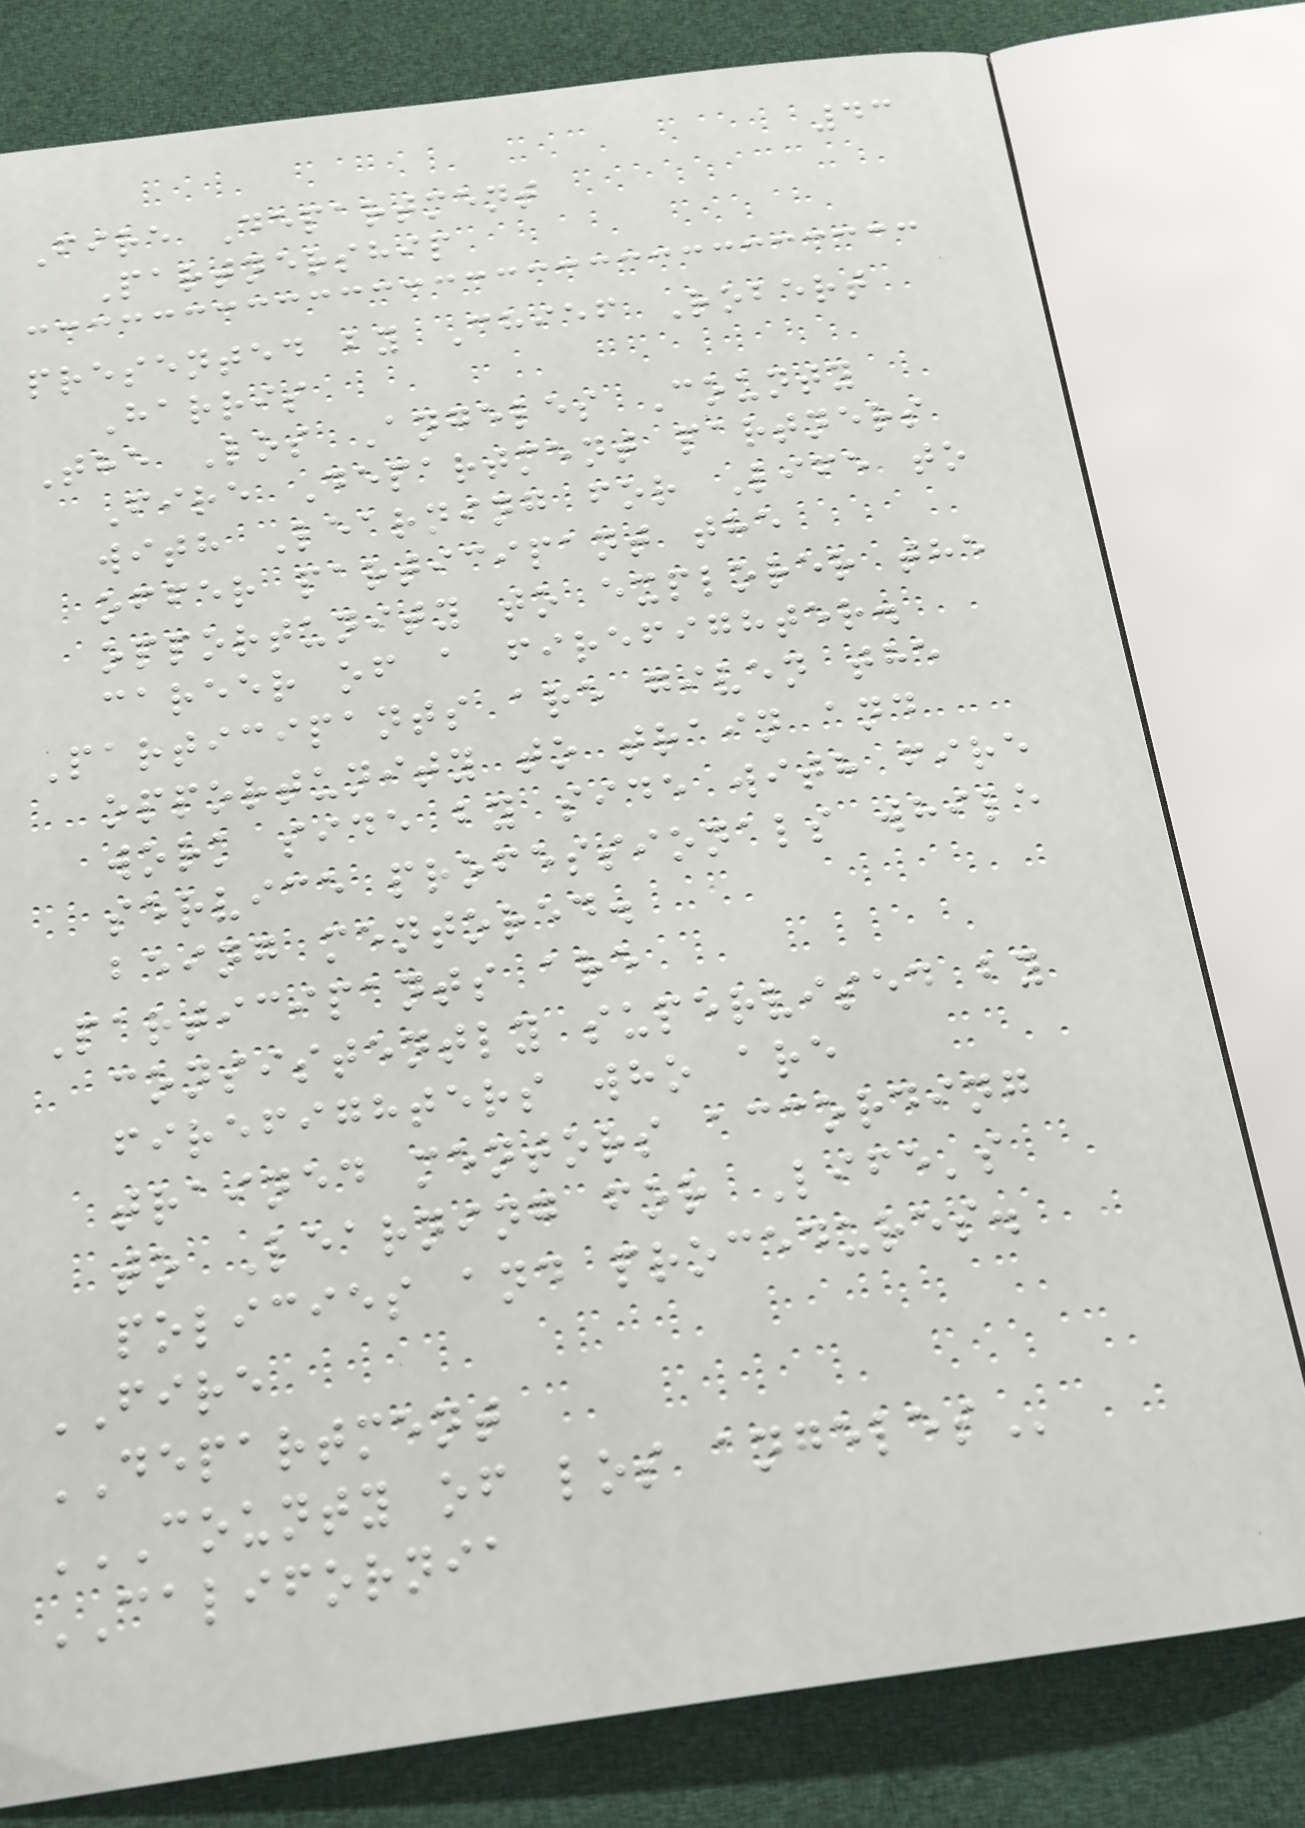43
Fire Department
Partnership
presented by Chief Robert
Harris
The Los Angeles County
Fire Department partners
with Learning for Life to
offer participant the
opportunity to explorer the
career of a firefighter.
Participants are given the
opportunity to train and
work side by side with fire
service professionals while
being mentored.
Participants are
consistently supervised by
firefighters who are
trained mentors according
to Learning for Life's
policies and procedures.
FIRE
DEPARTMENT
COUNTY OF LOS ANGELES
CALIFORNIA
